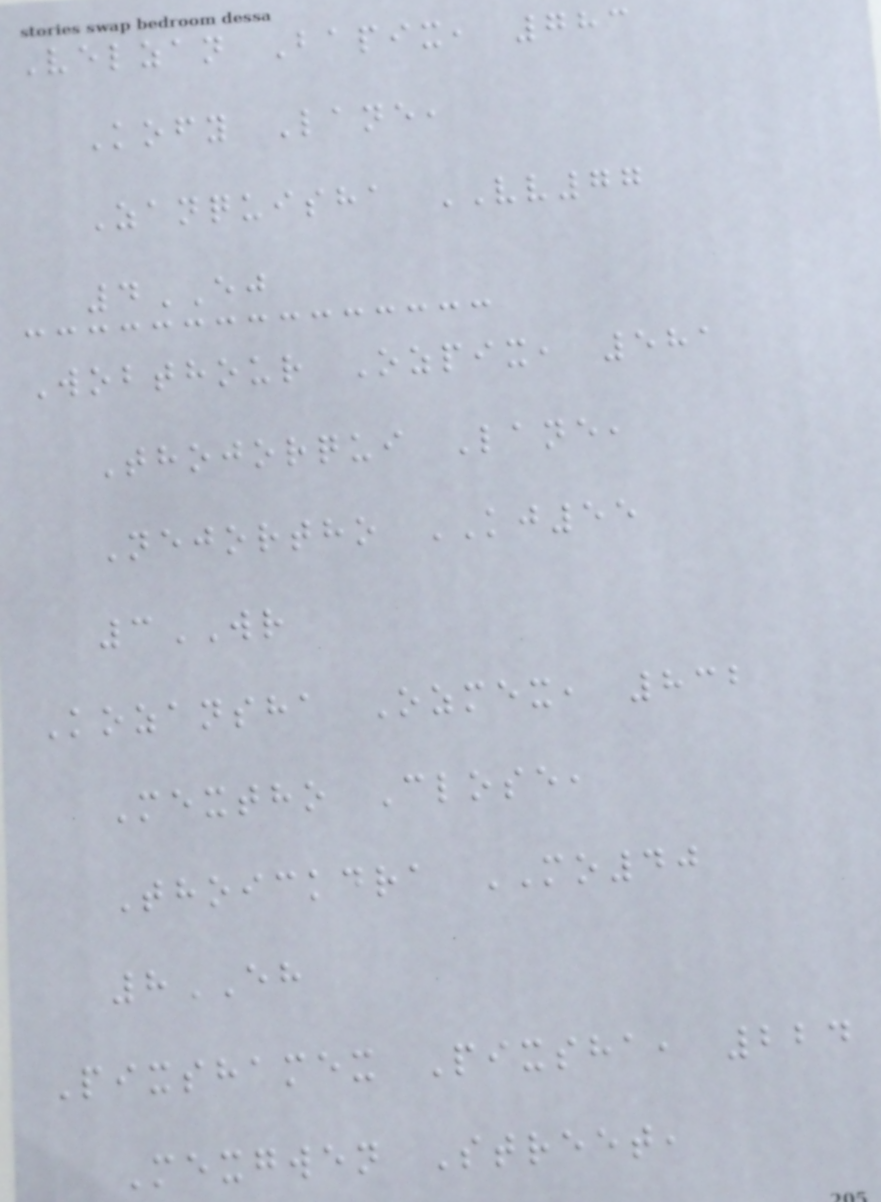Velzan Bapix, 783
Kofy Lane,
Zanquisha VV77
4EJ
Wobthour Ozpix, 581
Thojorqui Lane,
Nejortho KJ55
3WR
Kozansha Ozmex, 832
Mextho Close,
Thoickdra MO40
8EH
Pixshamex Pixsha, 224
Mexgwen Street,
